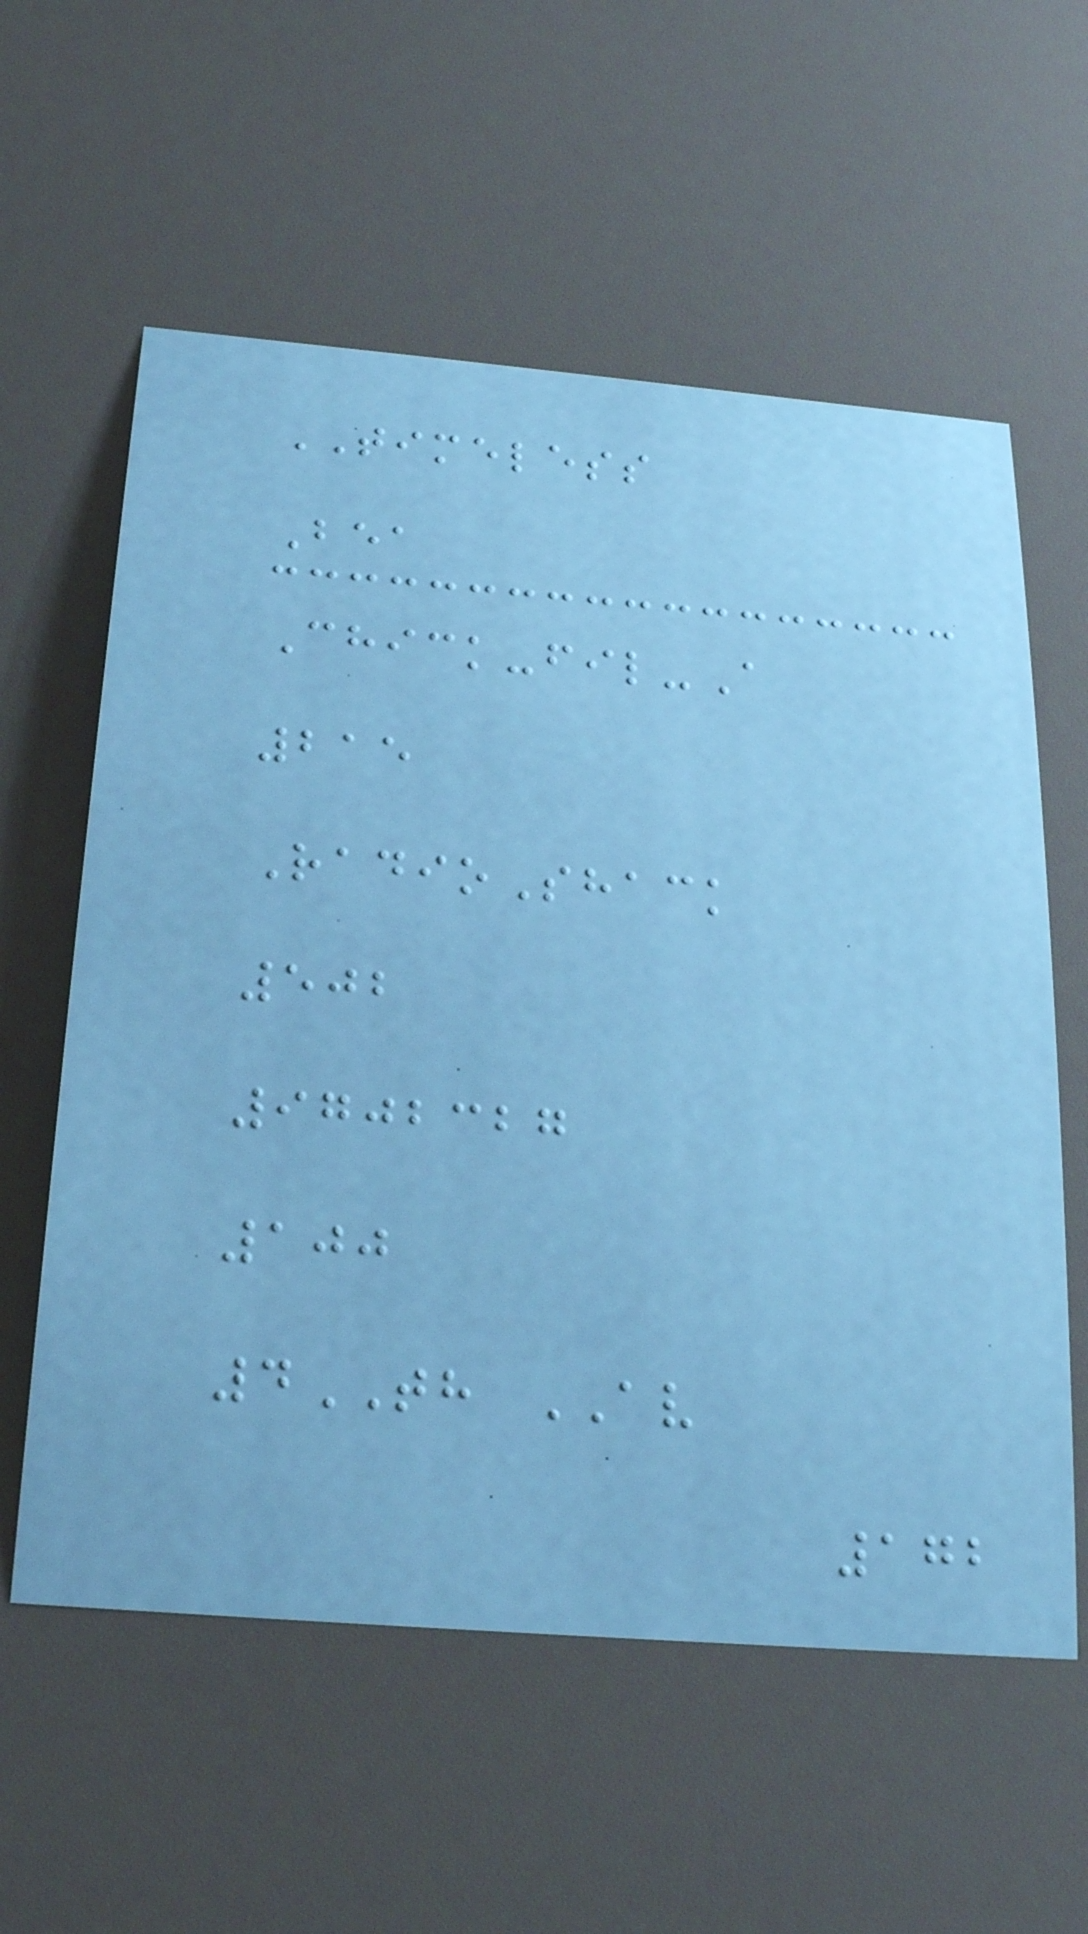TIMELESS
Bea
Chick-fil-A
215
RadioShack
502
9702327
100
4TH AV
172
